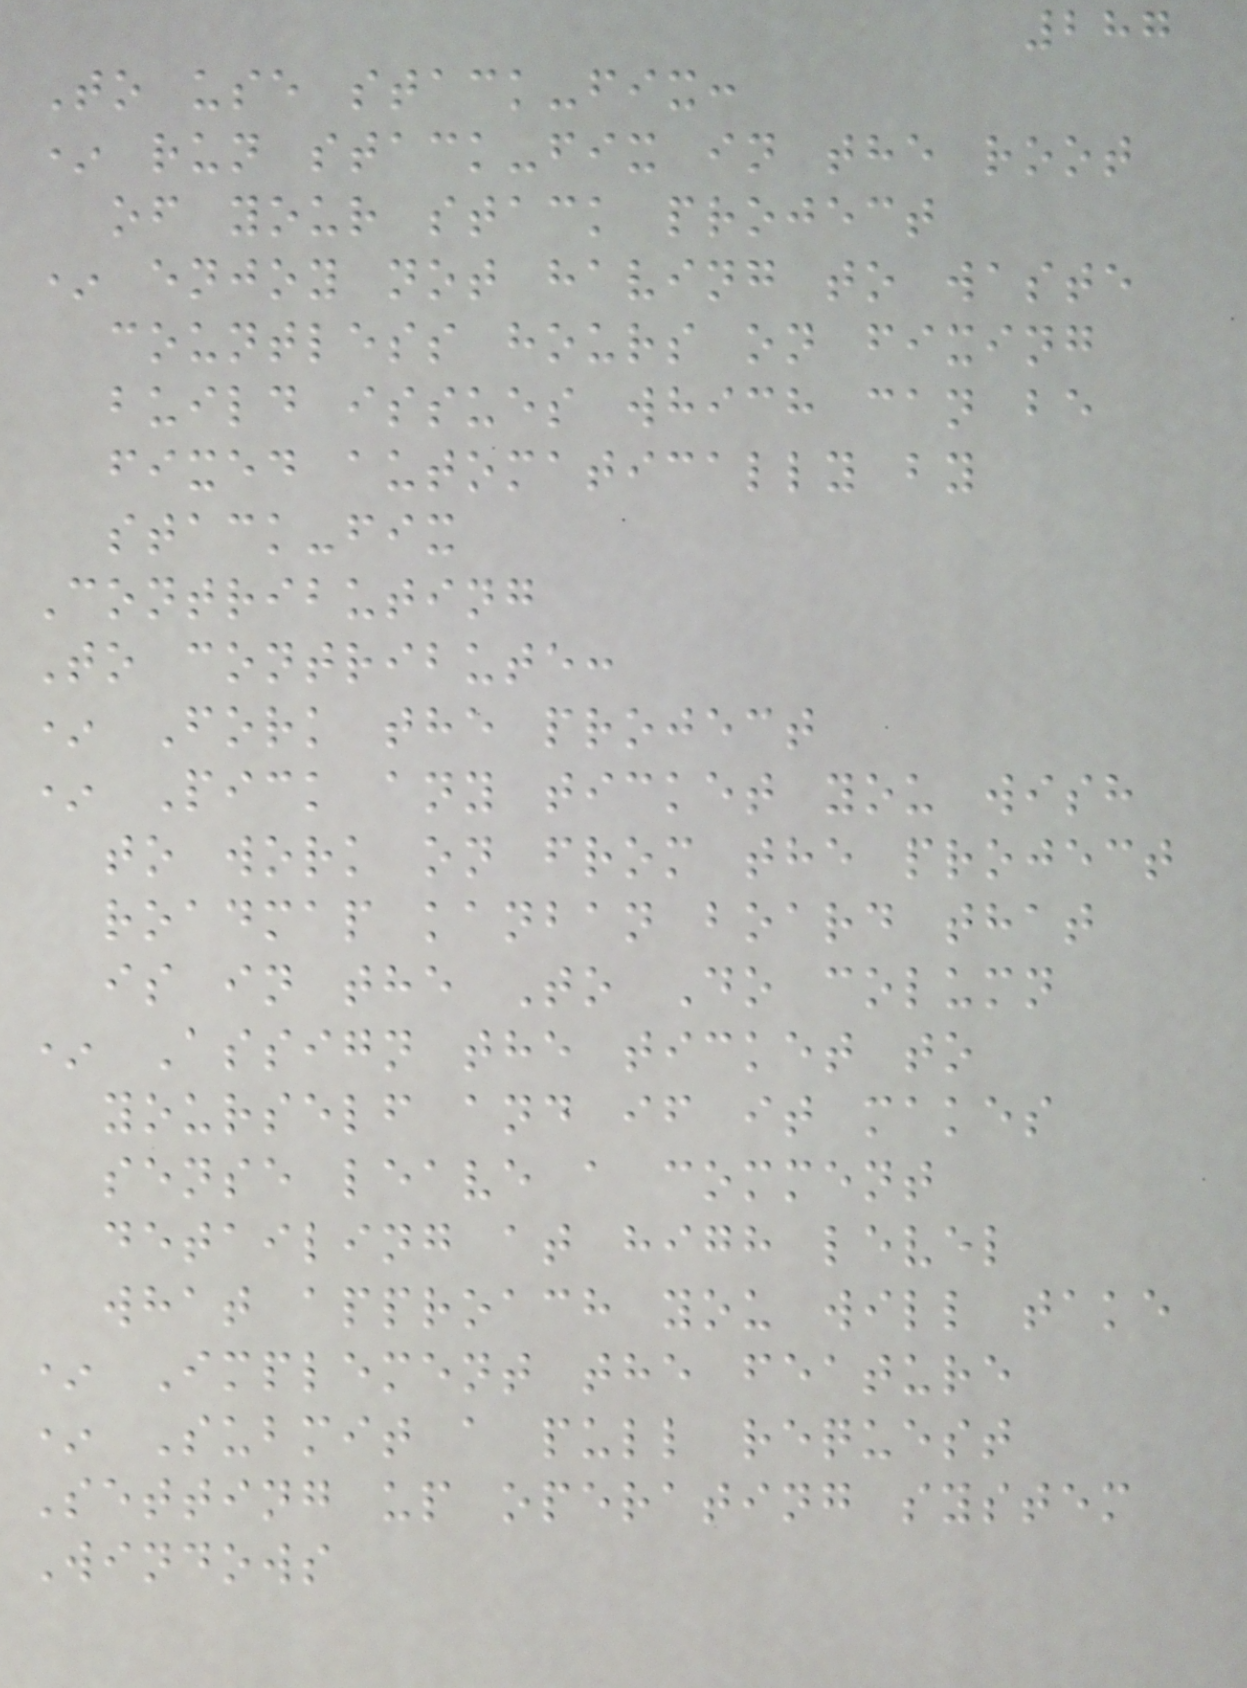287
To use stack-fix:
* run stack-fix in the root
of your stack project
* enjoy not having to waste
countless hours on fixing
build issues which can be
fixed automatically by
stack-fix
Contributing
To contribute:
* Fork the project
* Pick any ticket you wish
to work on from the project
roadmap kanban board that
is in the To Do column
* Assign the ticket to
yourself and if it makes
sense leave a comment
detailing at high level
what approach you will take
* Implement the feature
* Submit a pull request
Setting up operating system
Windows
